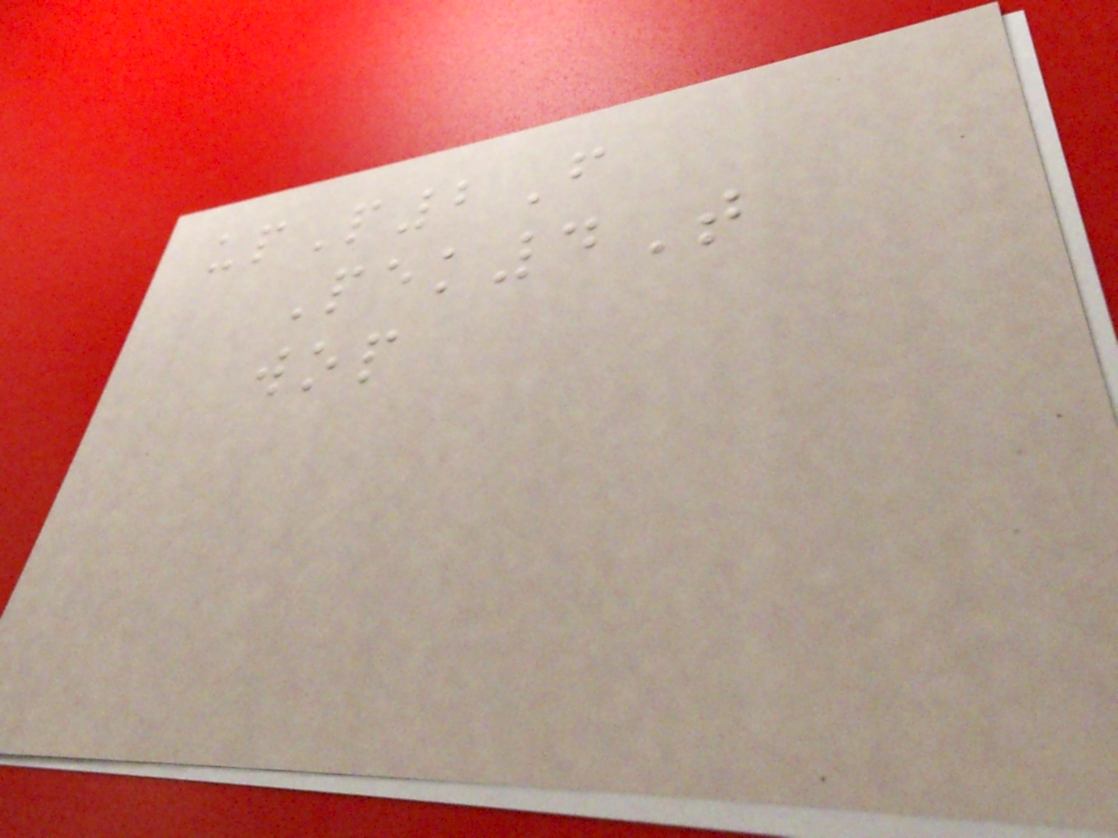upP2F
Pek4T
wop
